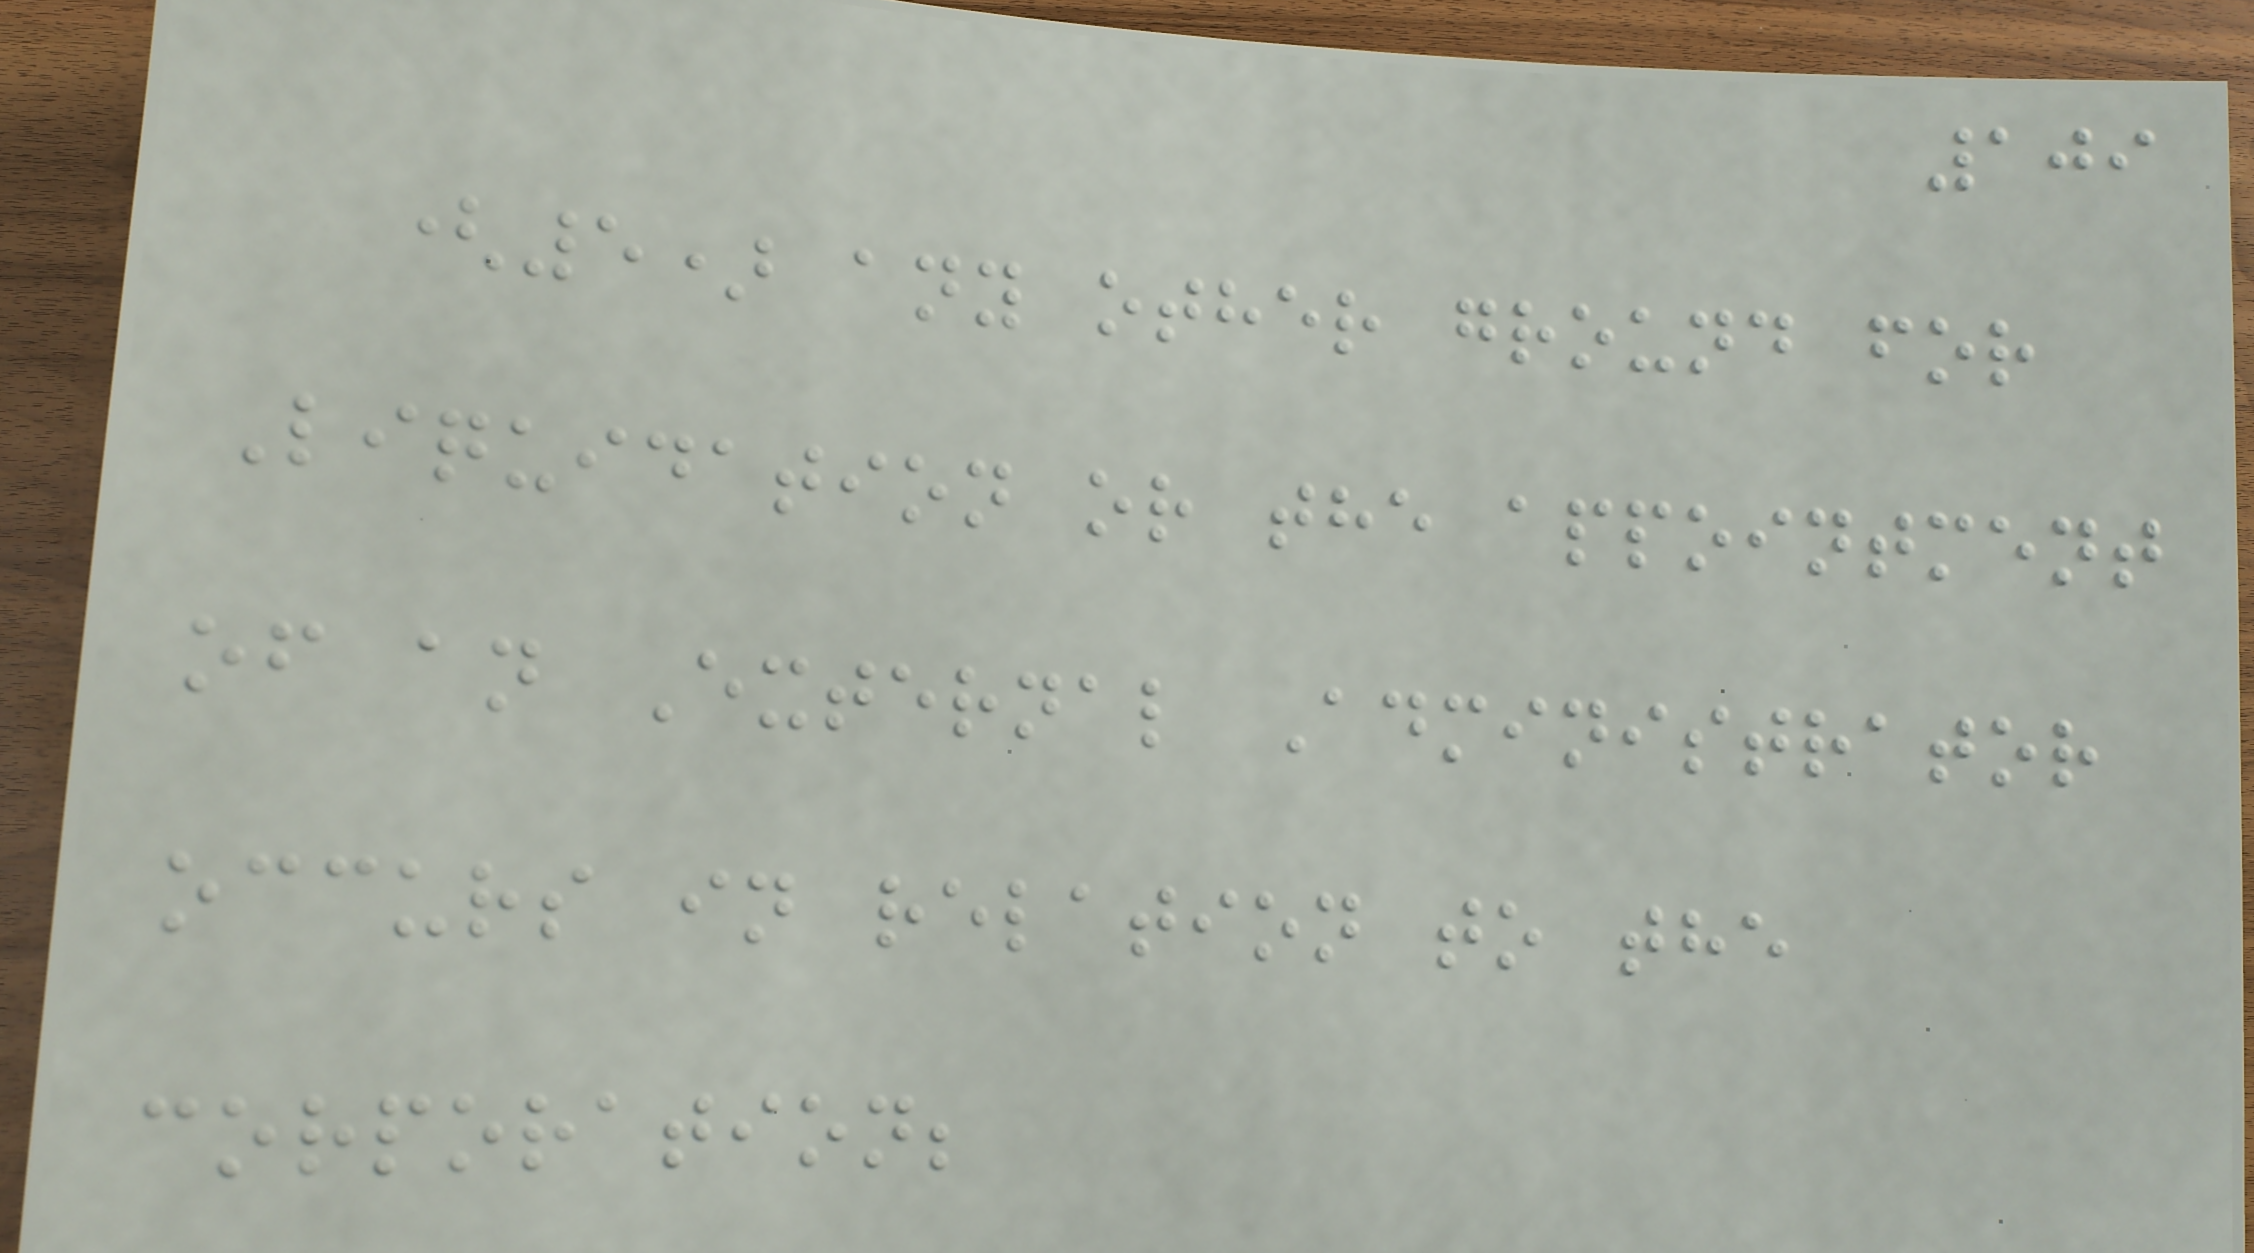109
(5) any other ground for
Liquidation or the appointment
of an External Administrator
occurs in relation to the
corporation;
